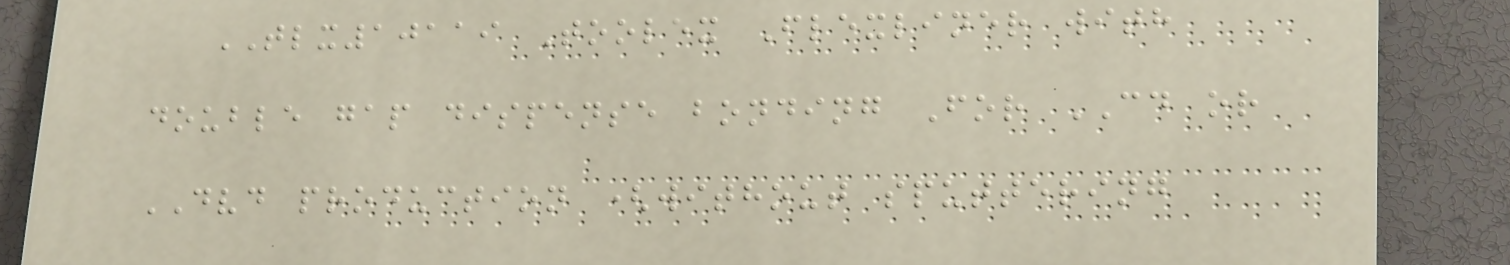TLX10119 Toolex Flexliner with
double gap dispense bonding For CD or
DVD production (without sputtering
